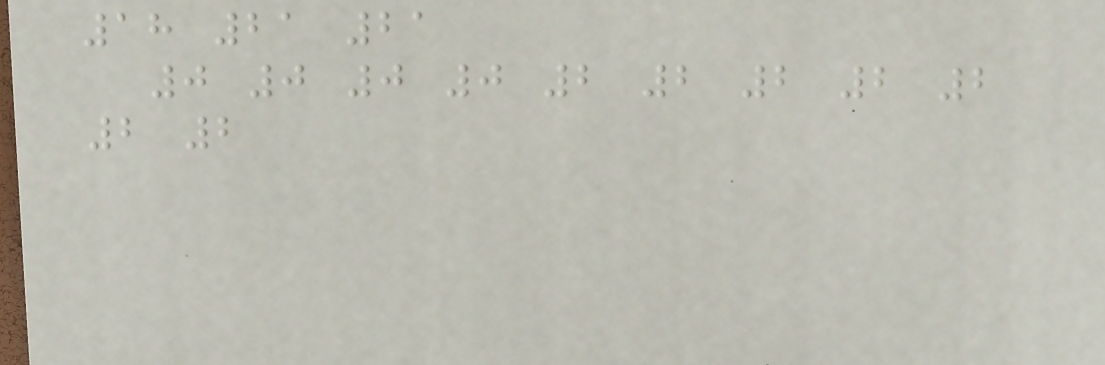18 21 21
0 0 0 0 2 2 2 2 2
2 2
